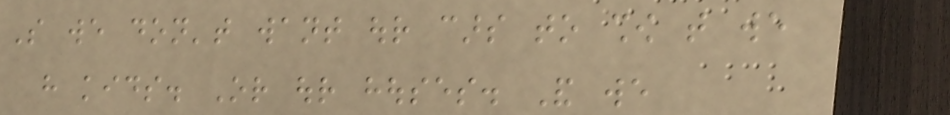So we don't want our cars to show that we
have kids. Or our houses. And we
